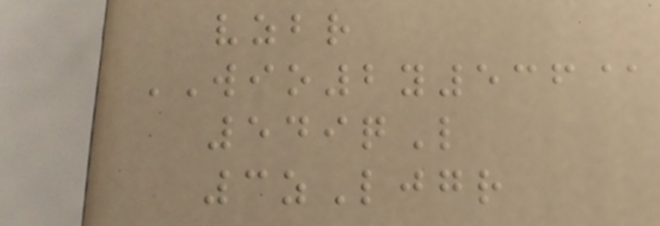vzbr
WIO2y536@
549qL
3zLjgr
